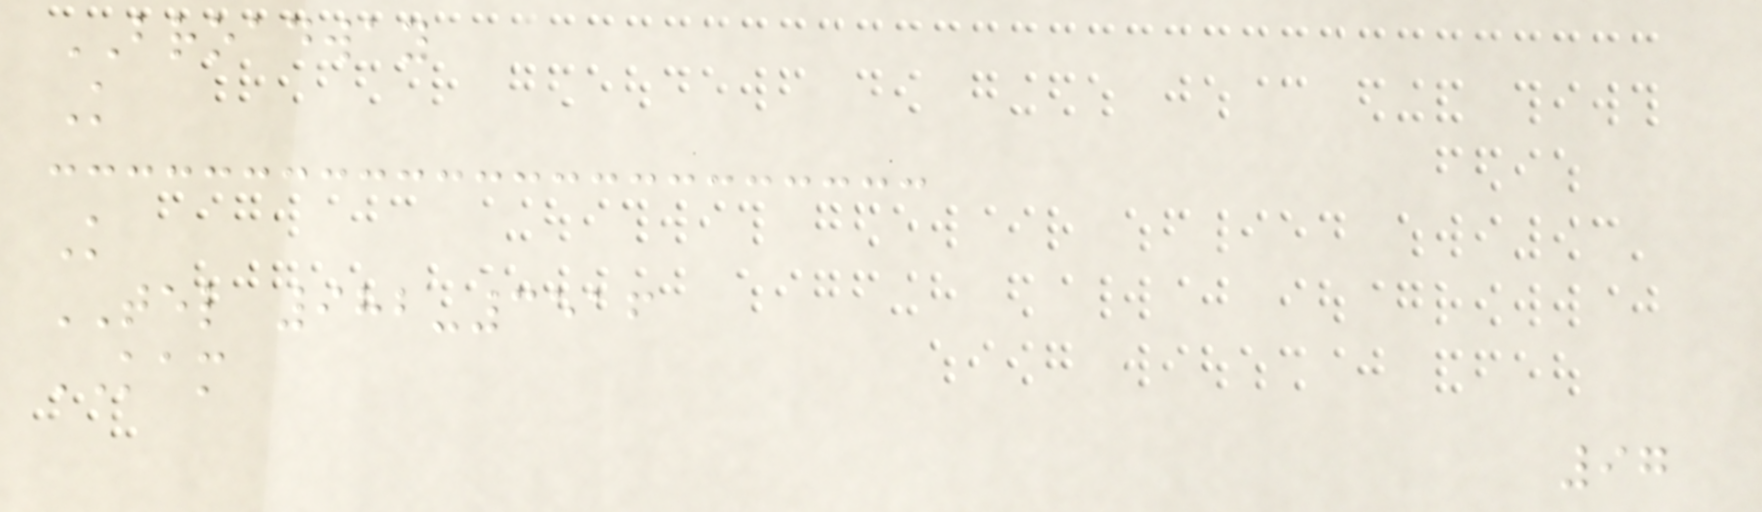BROADWAY
K
K
TEL 982-3516
KAM
97
